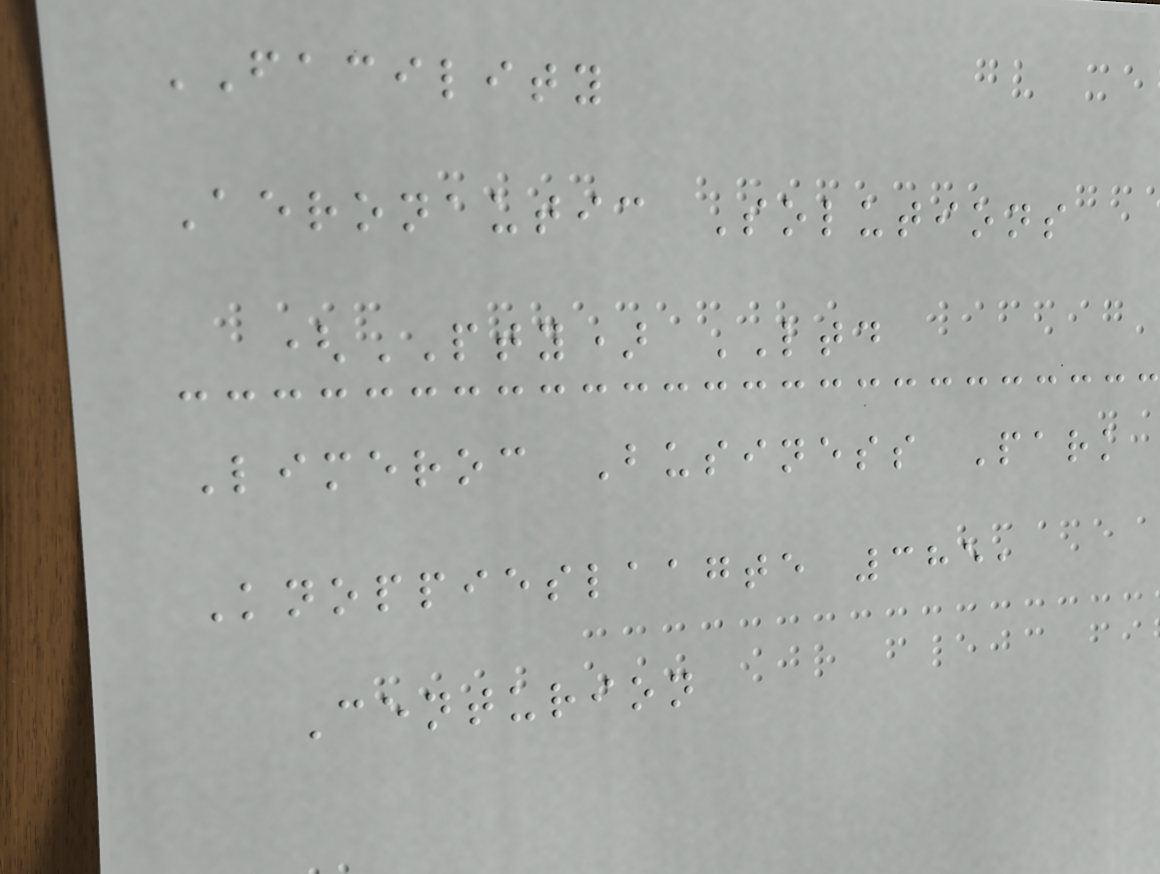FACILITY
Aeronautic Solutions
(PTY) LTD
Limeroc Business Park
Knoppieslaagte 385,
Centurion
